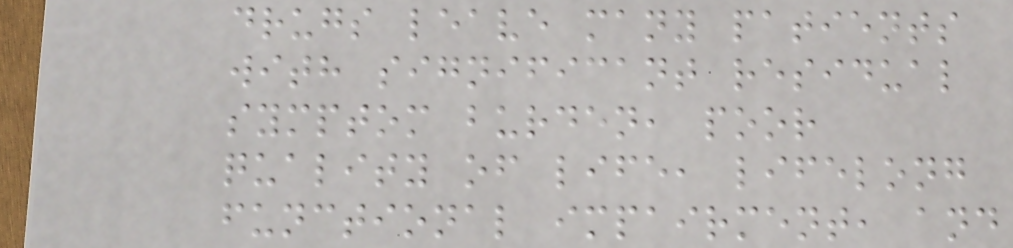drugs leave many patients
with significant residual
symptom burden, poor
quality of life, lifelong
functional impairment, and
